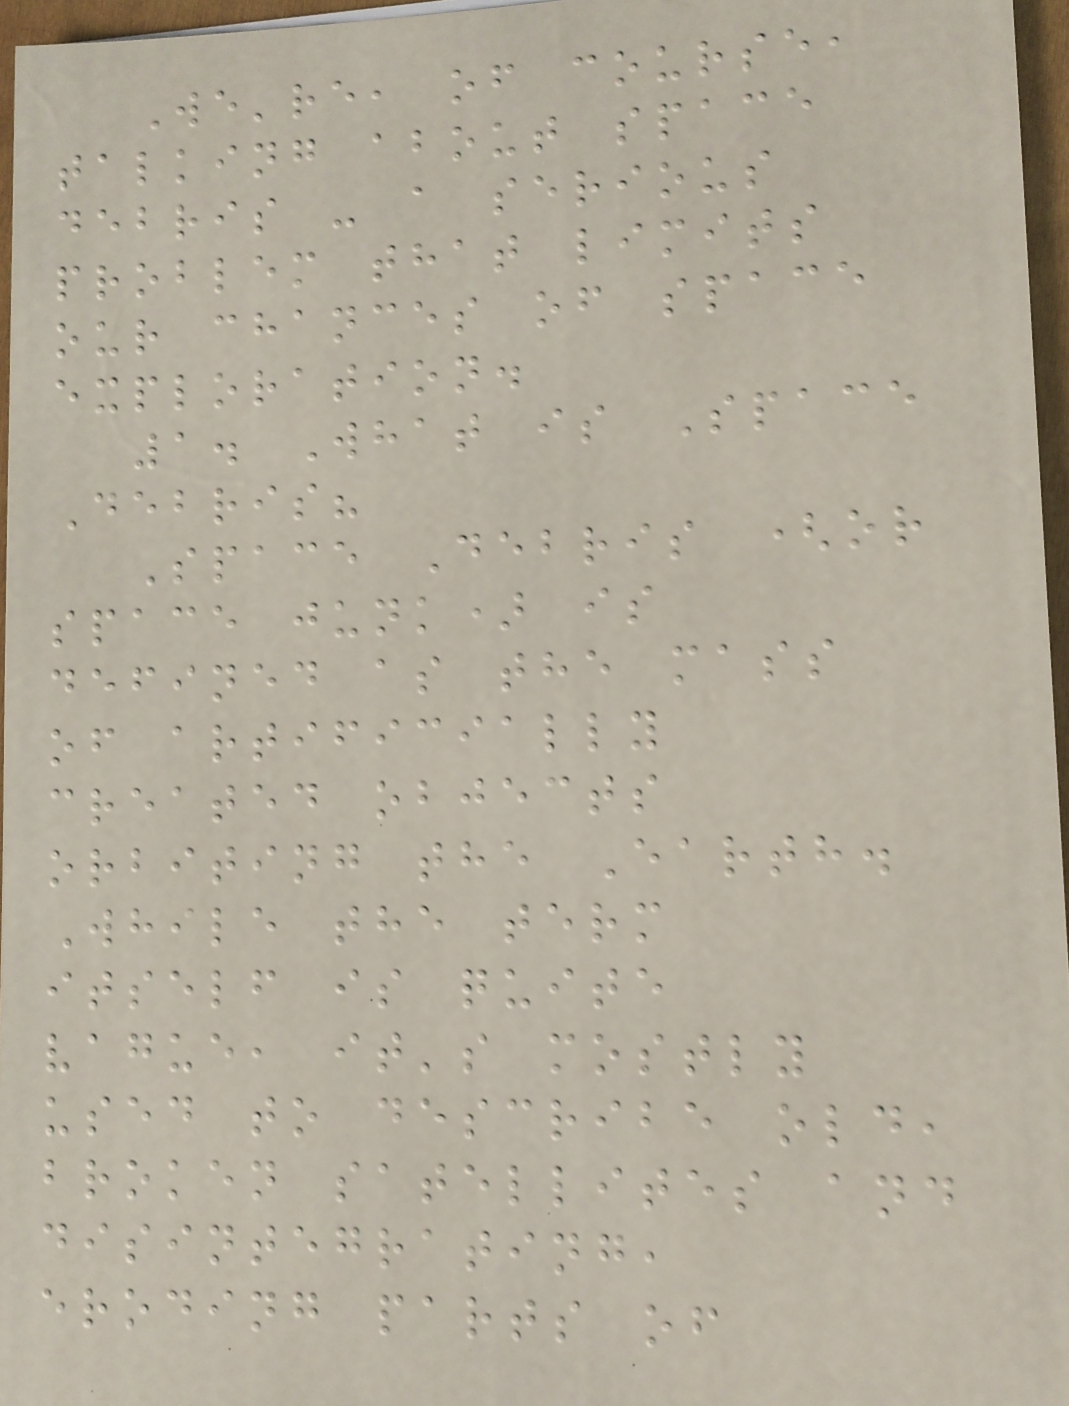We're, of course,
talking about space
debris - a serious
problem that limits
our chances of space
exploration.
1. What is Space
Debris?
Space Debris (or
space junk) is
defined as the mass
of artificially
created objects
orbiting the Earth.
While the term
itself is quite
vague, it's mostly
used to describe old,
broken satellites and
disintegrating,
eroding parts of
